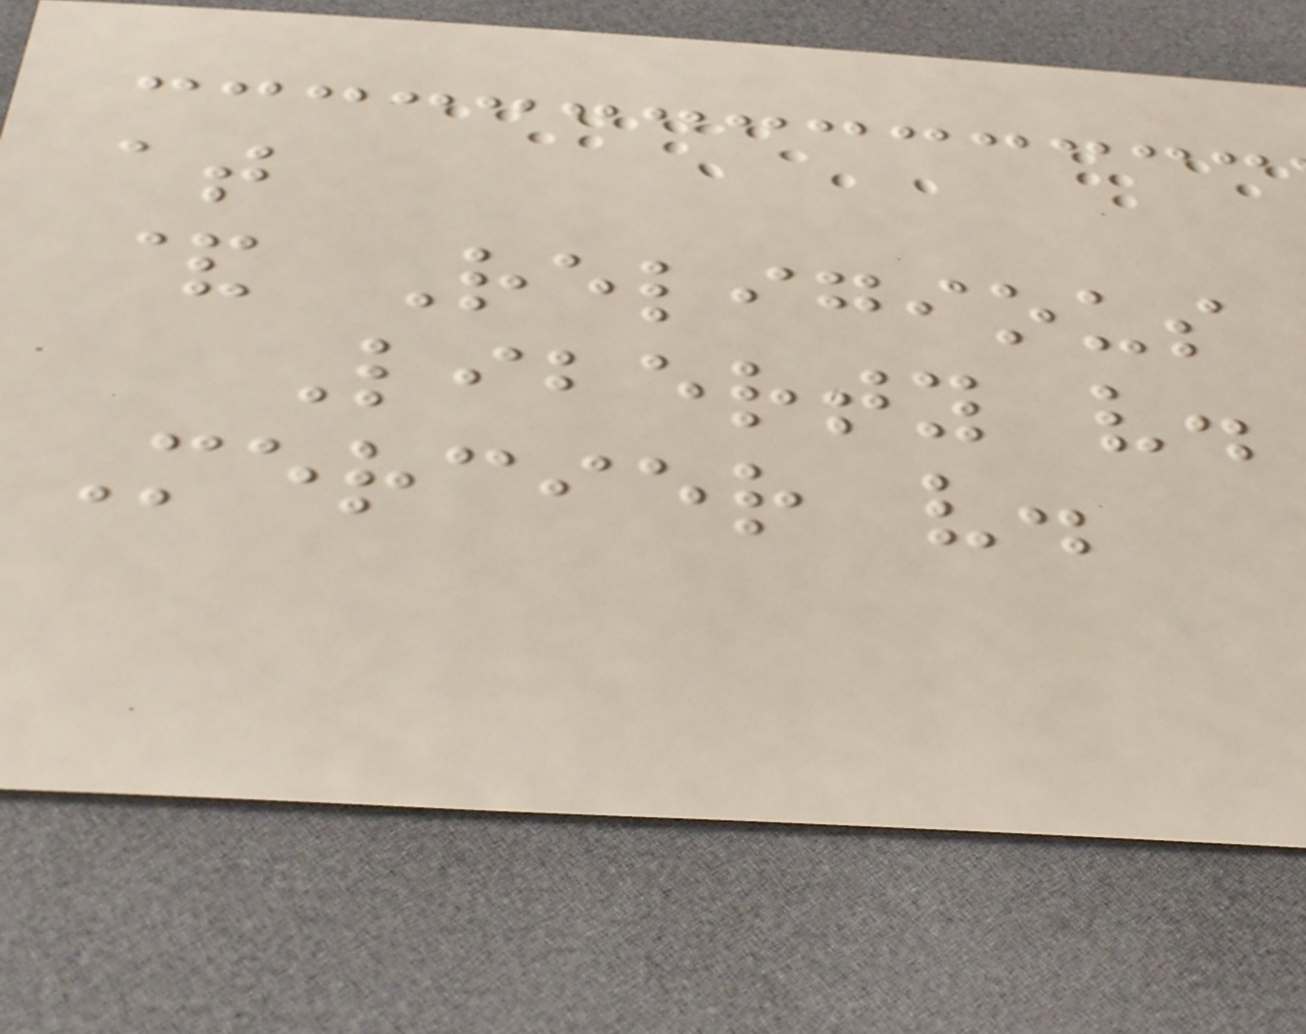at
& Religious
Liberty v.
Mercier v.
